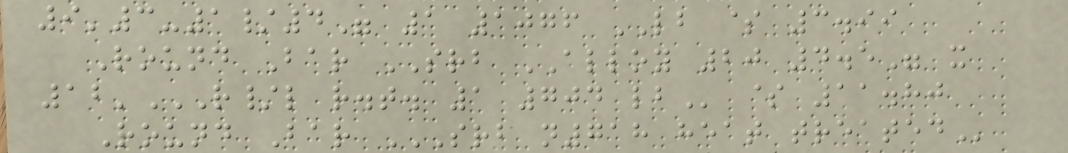9'3-1/4" 1 1076 LB $ 3.99
Round Bar SRB ALLOY 20 4.5" x
12'R/L R.T. 1 704 LB $ 11.80
Round Bar SRB N718 HEAT TREATED
